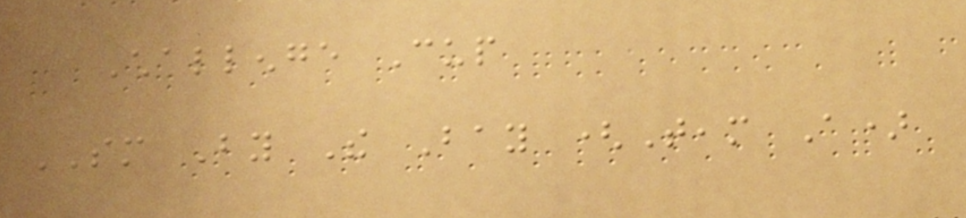Challenge Cup
SM By The Bay (Team A)
